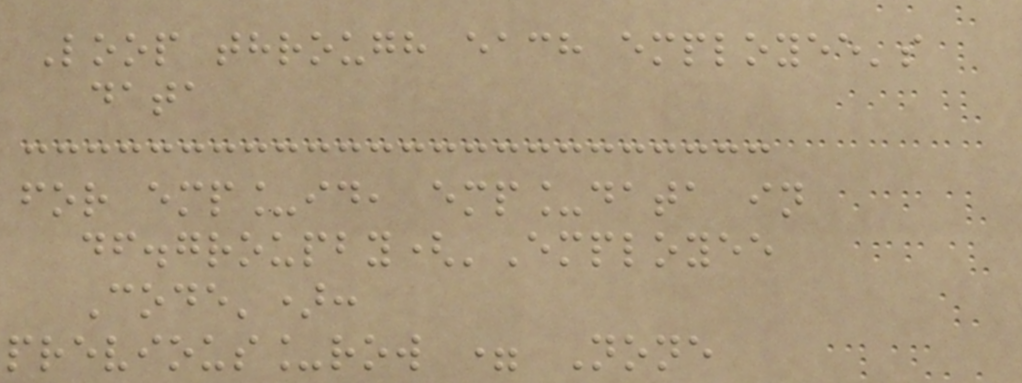Loop through each employee's
data
for emp_id, emp_data in
df.groupby('Employee
Code'):
previous_row = None
